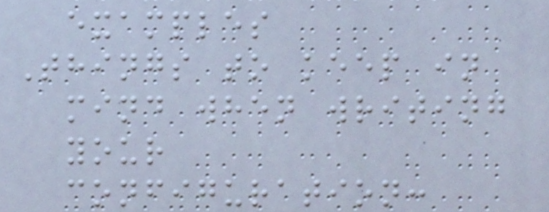examples
Things to keep in
mind when writing
your
configuration:
